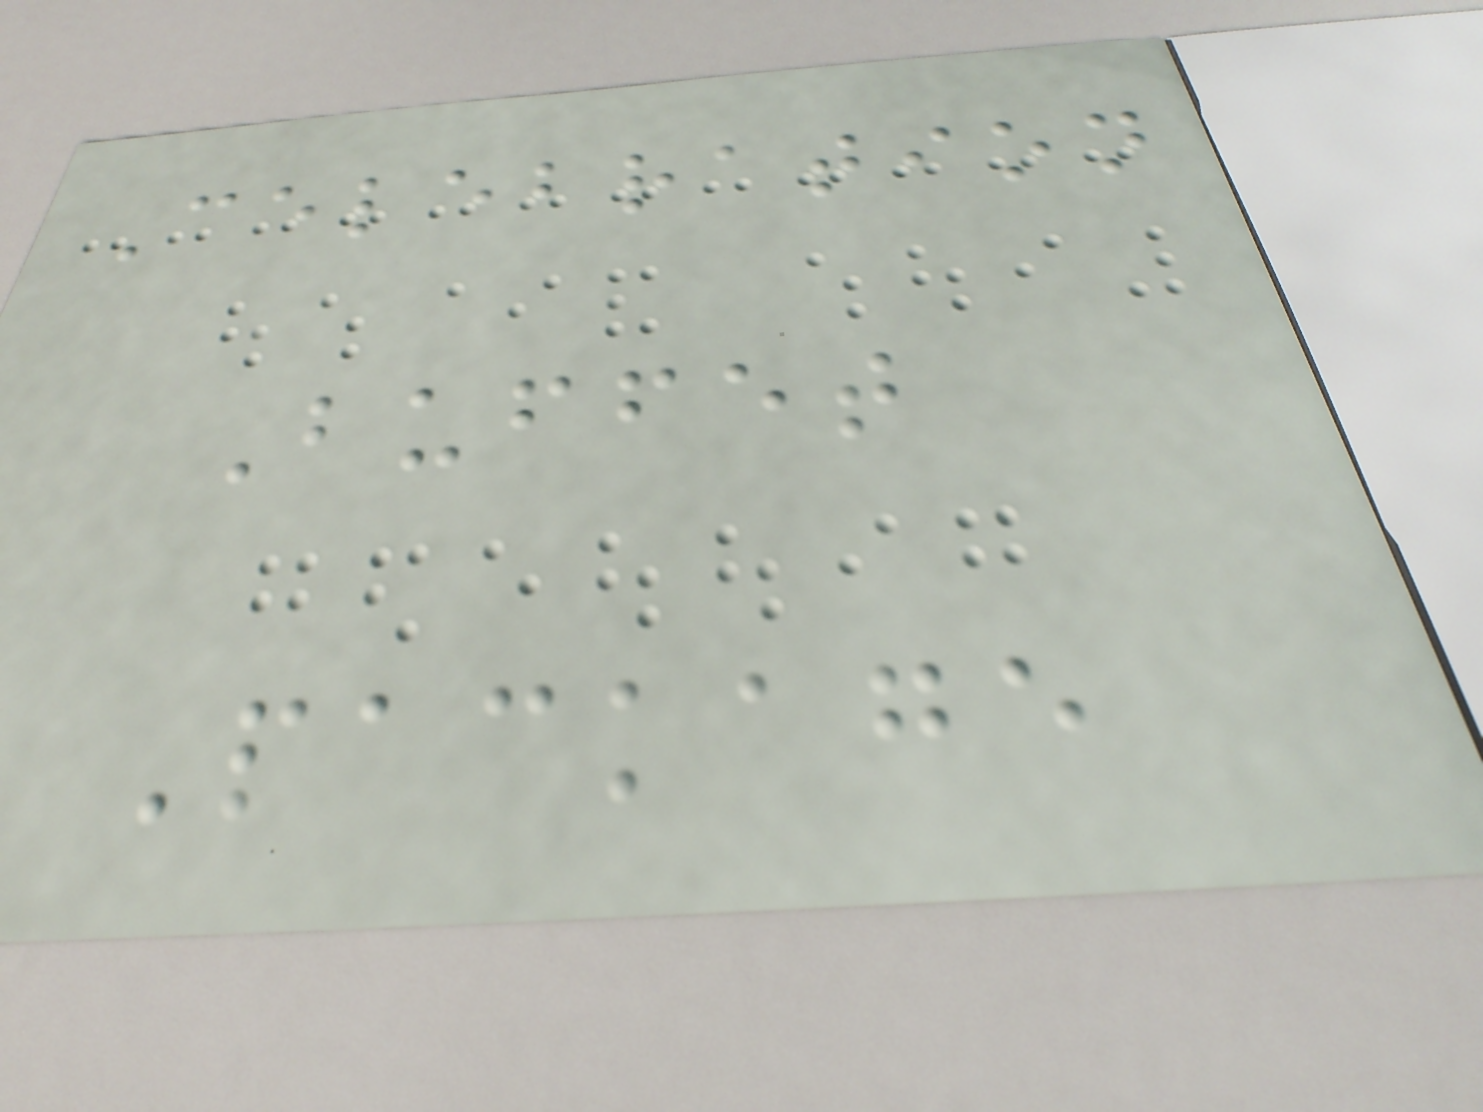Celebration
Buffet
Package
